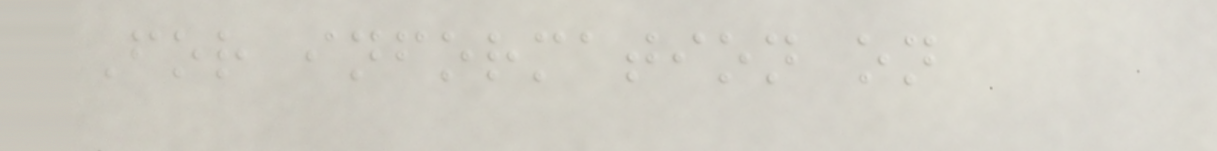For information on
